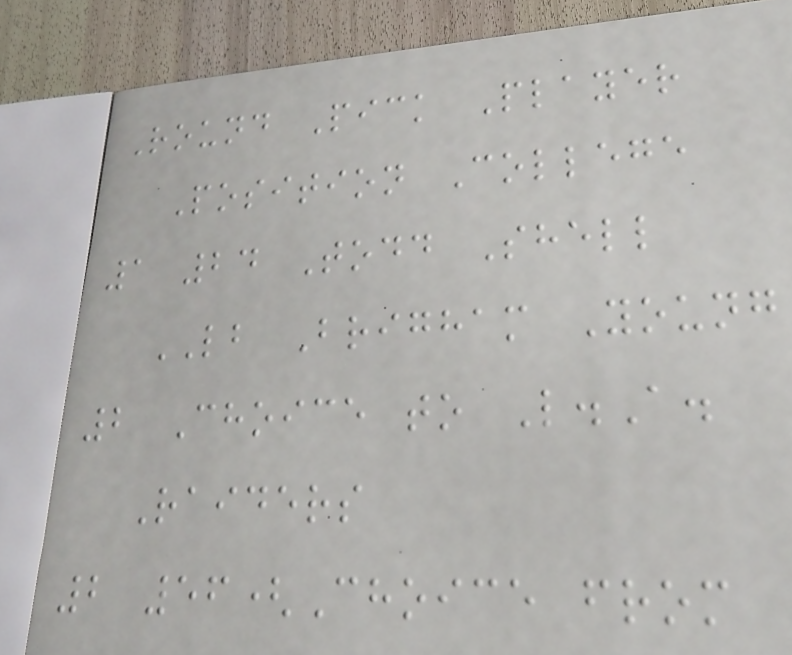Round Pick Player
Position College
1 24 Todd Shell
LB Brigham Young
2 Choice to L.A.
Raiders
2 56(Choice from
